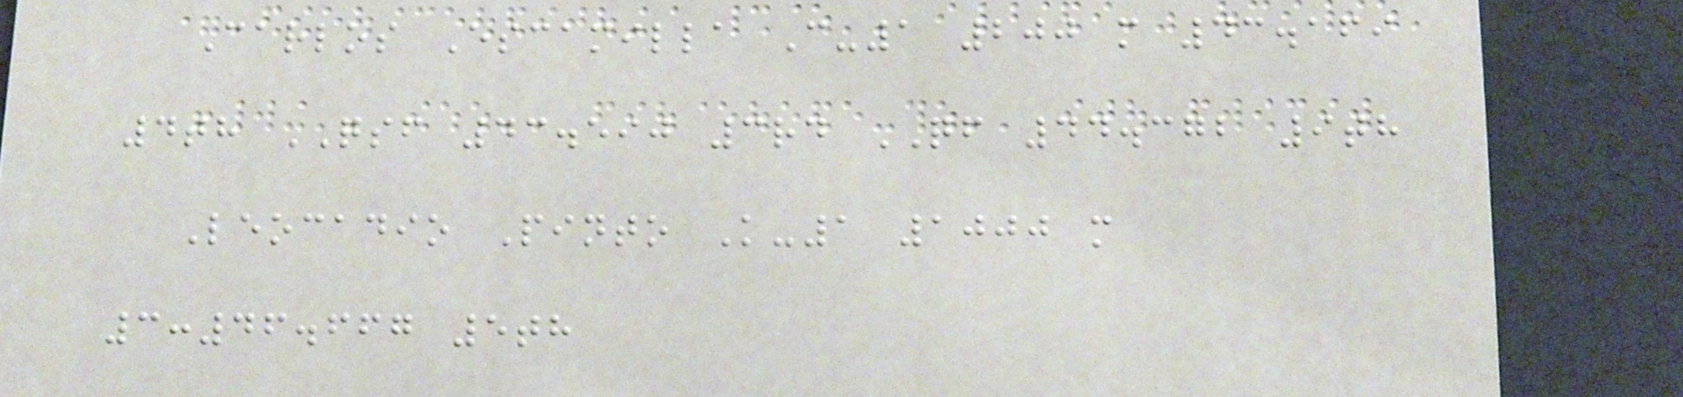Carlos Escamilla C-1 200 m 43.169
4th QSF 43.590 3rd QF 44.372 9th
Leocadio Pinto K-1 1000 m
3:46.667 5th
